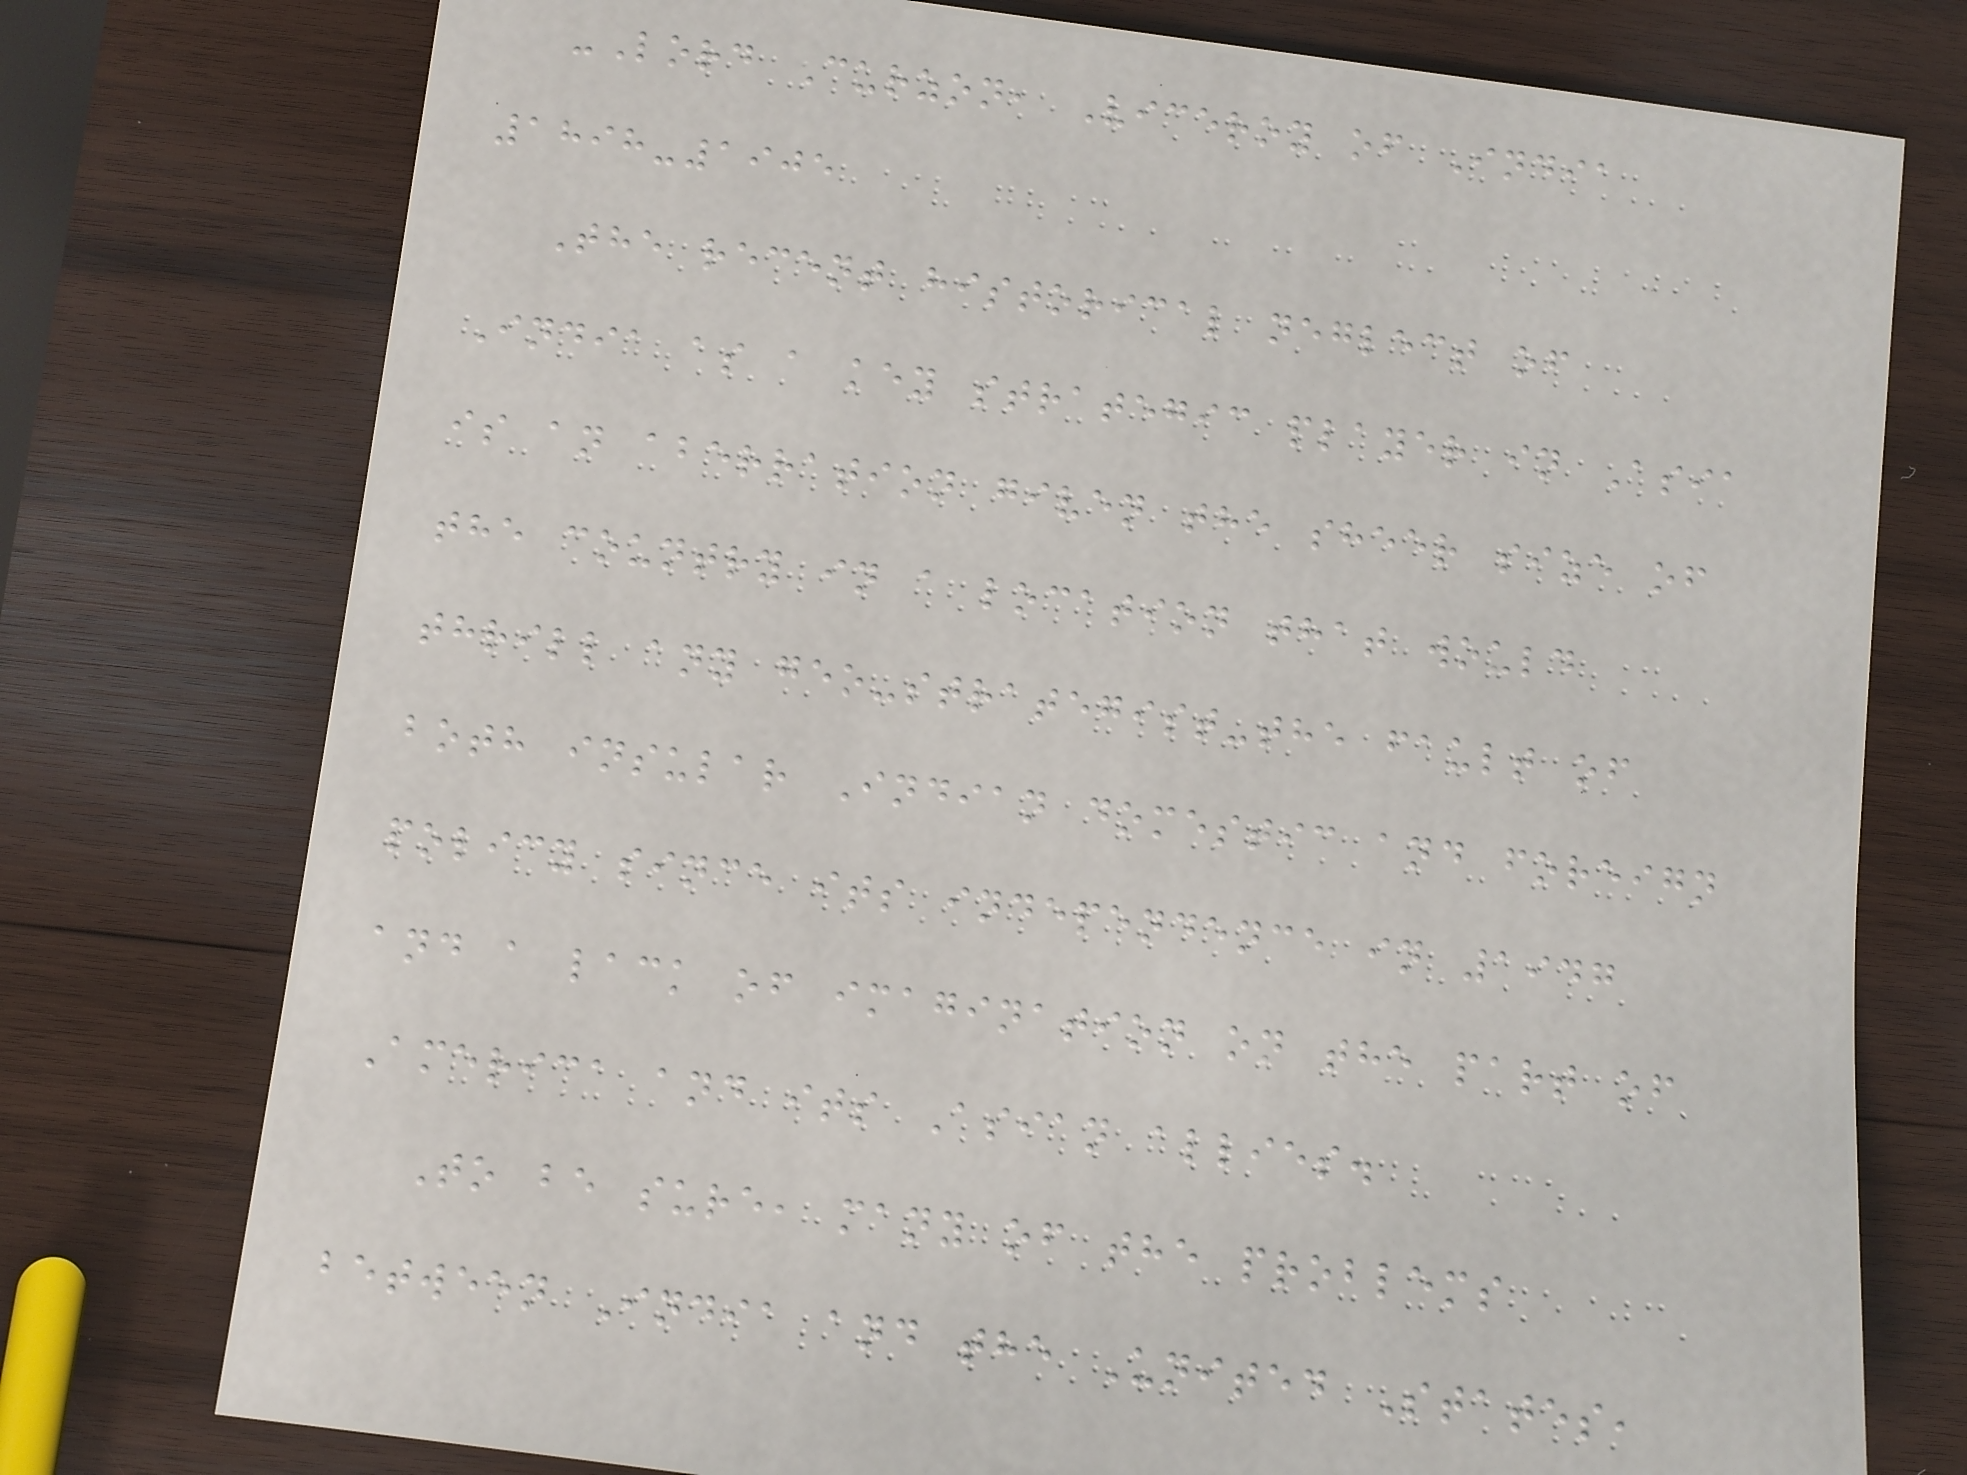-Lord Curzon, Viceroy of India
1898-1905
The recent historical neglect of
India as a key strategic player in Asia
is an aberration given the sheer size of
the country in a location that would
thrill any geo-strategist-the fault of
both insular Indian domestic and foreign
policy since its independence in 1947
and a lack of imagination on the part of
America and its Asian allies.
To be sure, many of the problems
between India and the United States,
